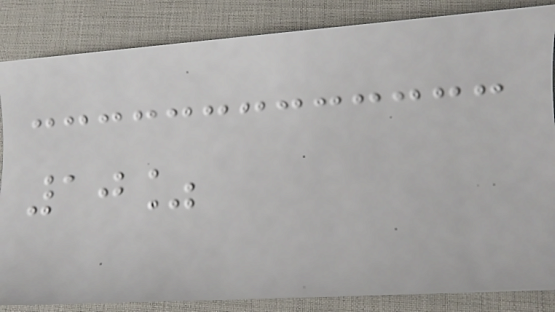10%
